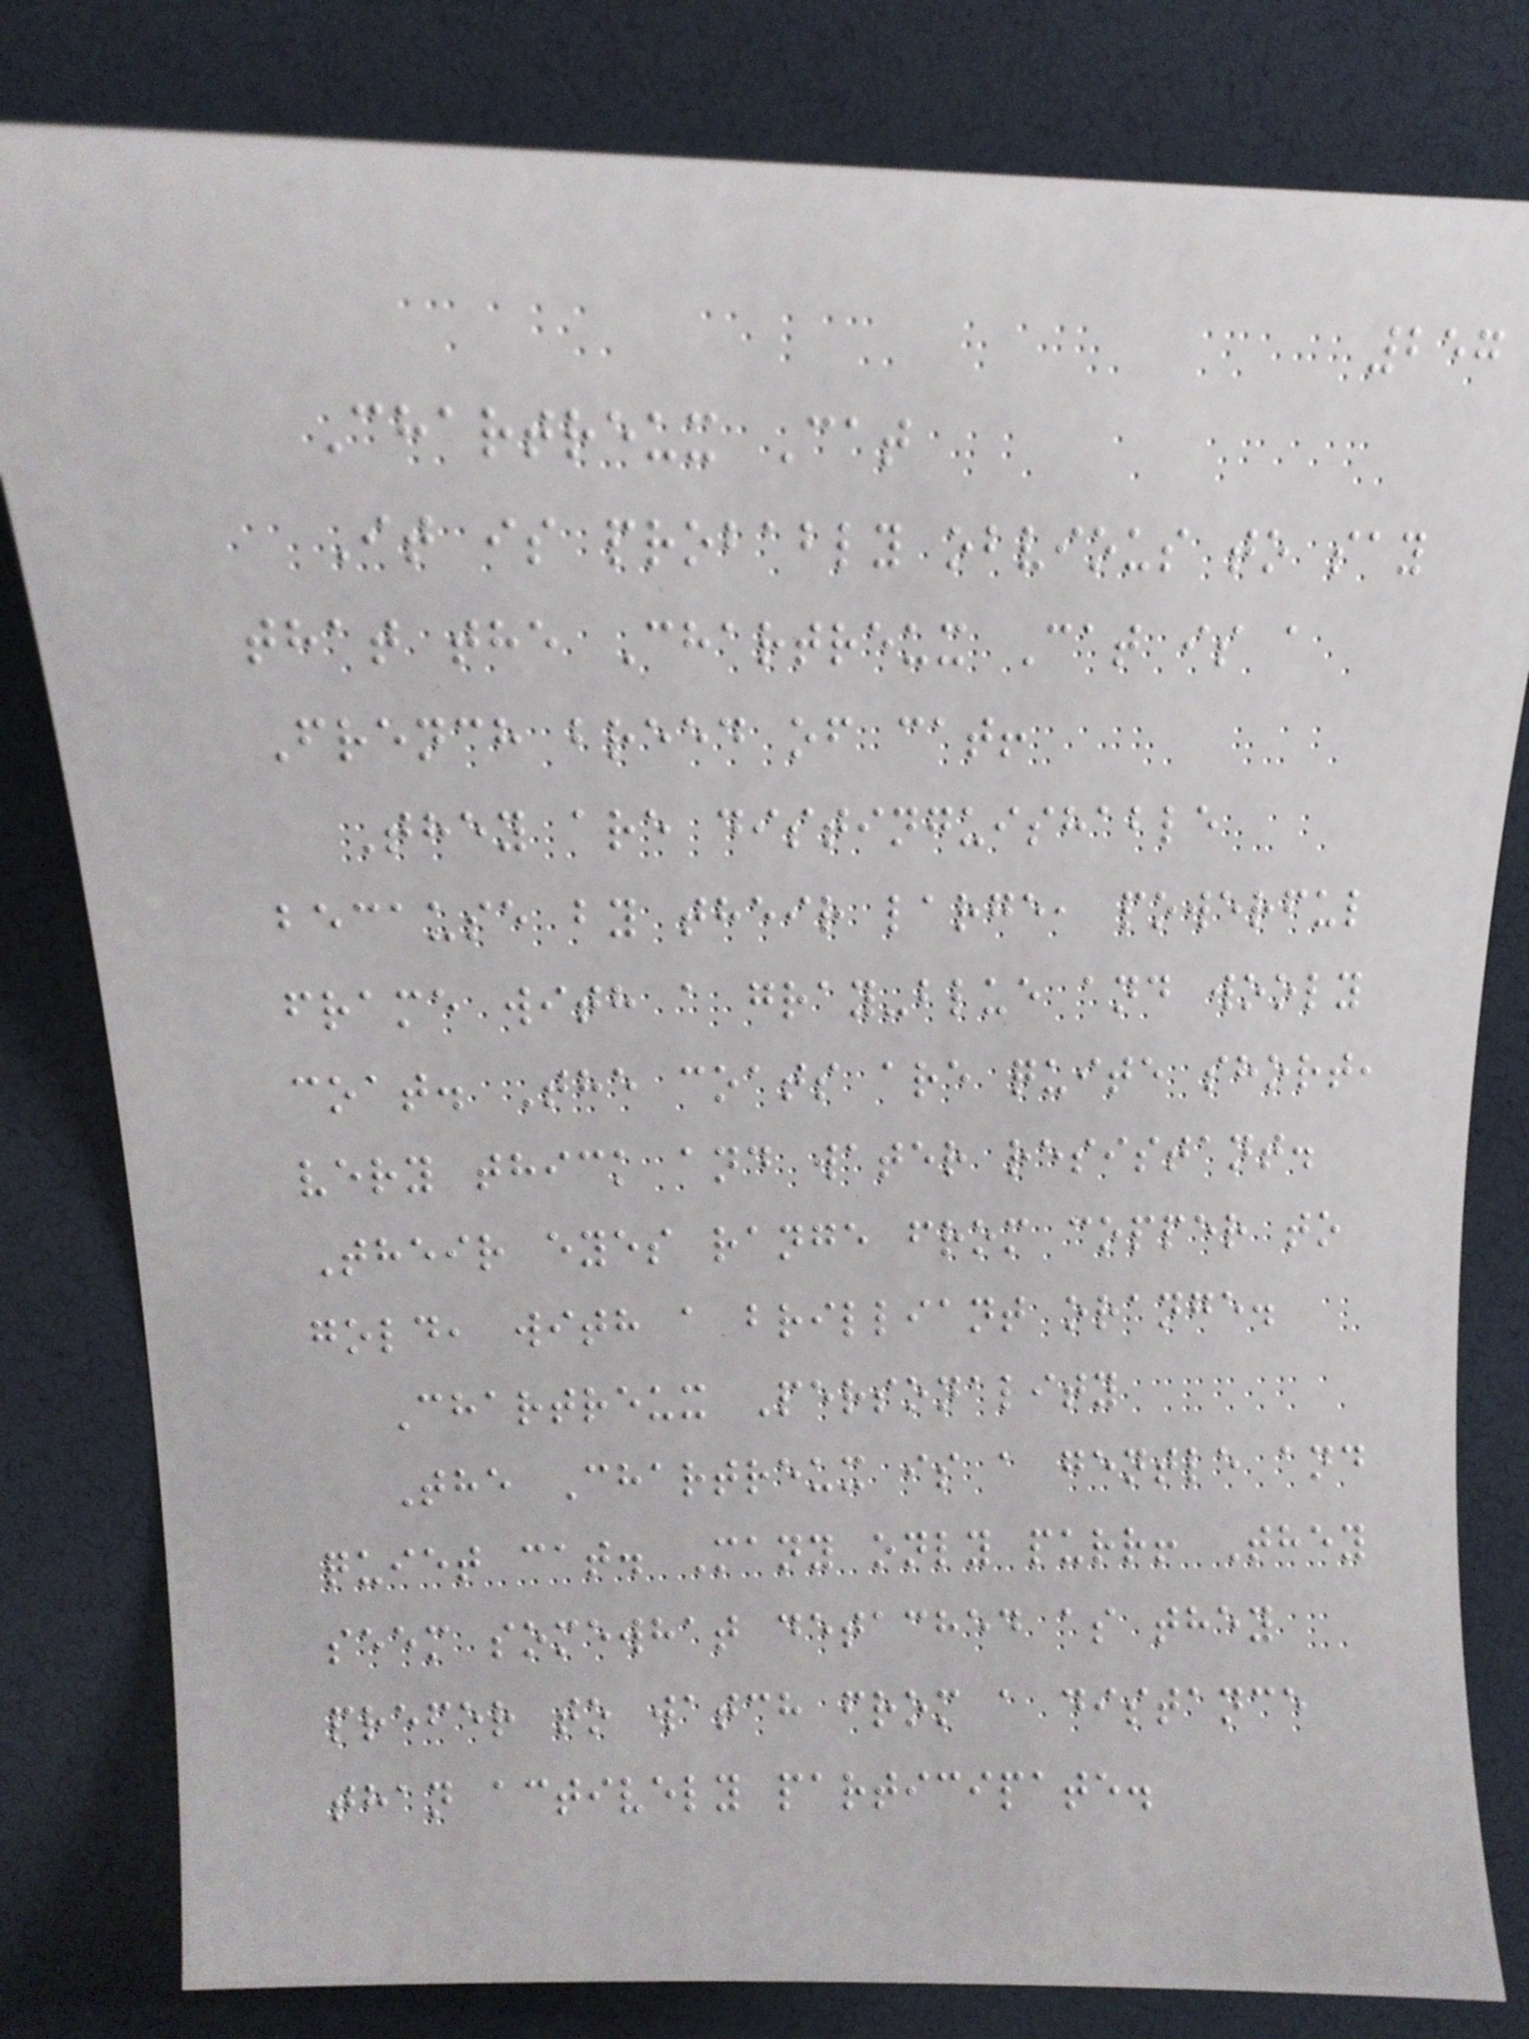257
Chartreux Cat
It is probably obvious to say
that the Chartreux Cat is a
French breed of cat!
They are distinguishable
because by their large, powerful
frame with a gray-blue and wooly
coat. The coats are quite short,
very thick and water resistant.
Their eyes range from copper to
gold, with a brilliant orange.
Chartreux Personality
The Chartreux is a gentle and
quiet cat. Many only purr! They
seem somewhat detached as they
prefer to watch from a distance
than actively participate.
